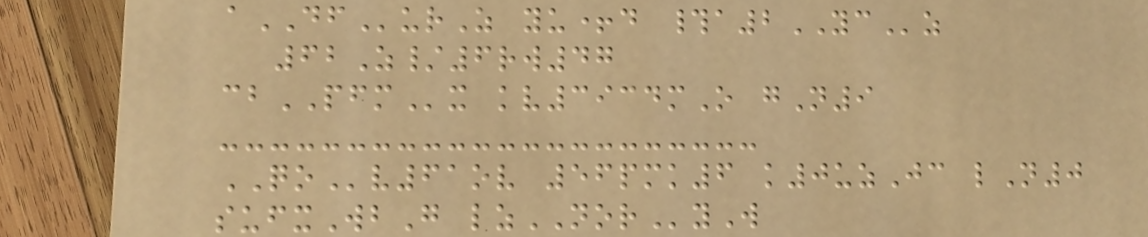aDFurZ yu+d #a2YCz
62Z/6rw47
cbPFMx kv3934mO gN9
QOv61ov 56pmk6 k0uzJc lN0
sufxWbG lzNORyW
